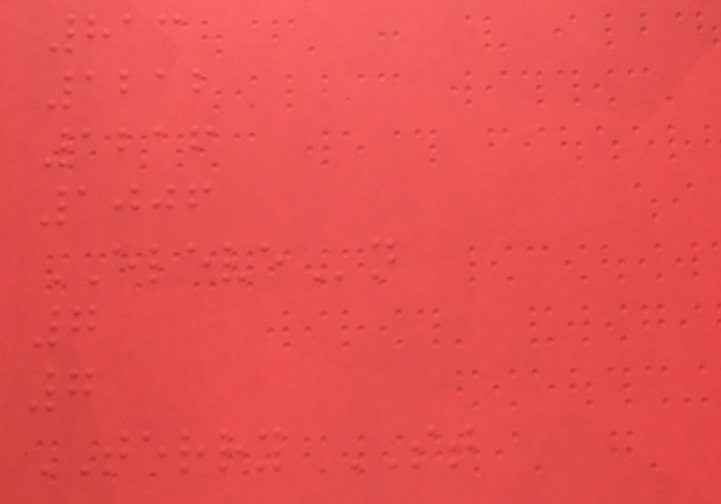813
1212
1216
1006
ELEVEn
7
7
TERRY ST
